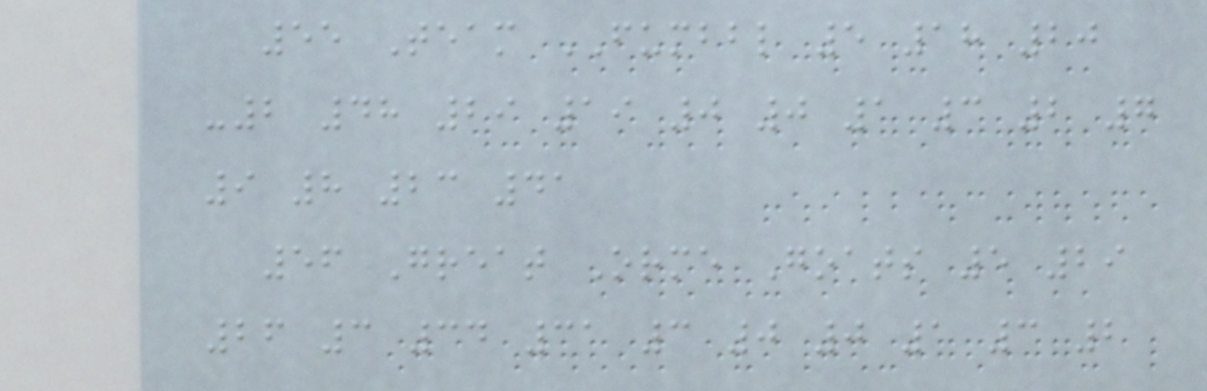55 Team FUMBBL 5 18 20
-2 48 29 19 0 0 1 3 2 7
9 8 23 41
56 Great Orme Goats 5 29
26 3 34 31 3 0 0 1 3 2
